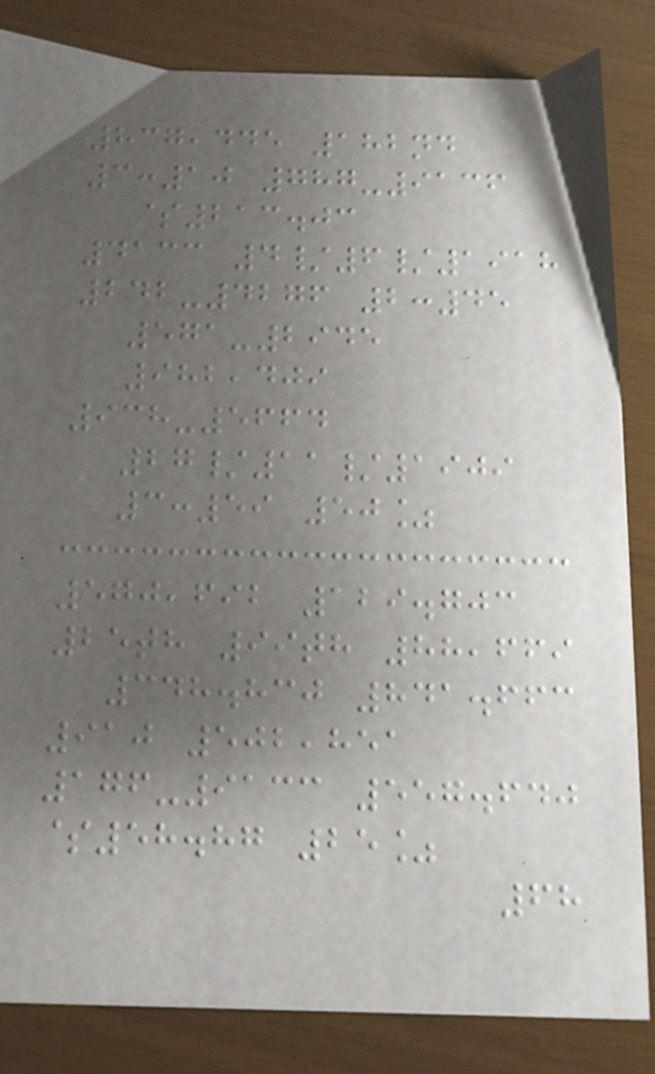837,445 182nd
3:10 787-9136
$213.03
4133 4/6/1918
242-4276 2:45
571-2945
982,409
938-5664
27/11/1909
3:59 50%
570,692 129.703
25th 99th 88,669
348.830 841.663
910 502,851
176-9133 557.640
$58.87 25%
68
